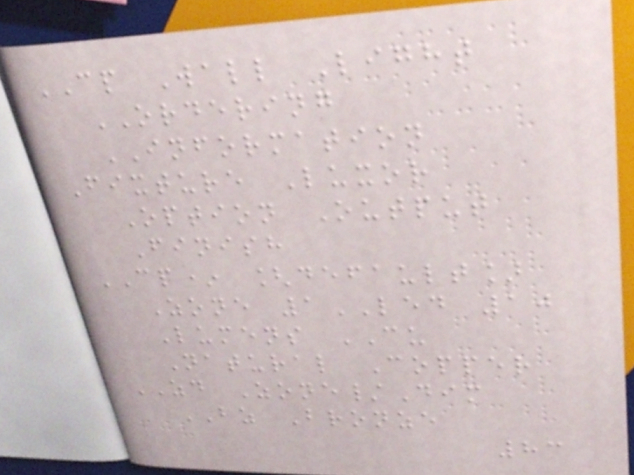CP Wall Light
ORDERING
INFORMATION
Fixture Luxor
Option Output
Finish
CP* [default]
Zone 1LED 10
Lumens CU
Natural Copper
ZD Zone/Dim
BZ Bronze
83
